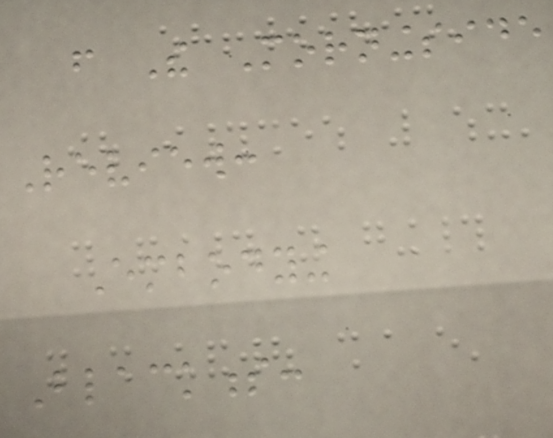from The Morningside
Review:
Embodying
Blackness:
